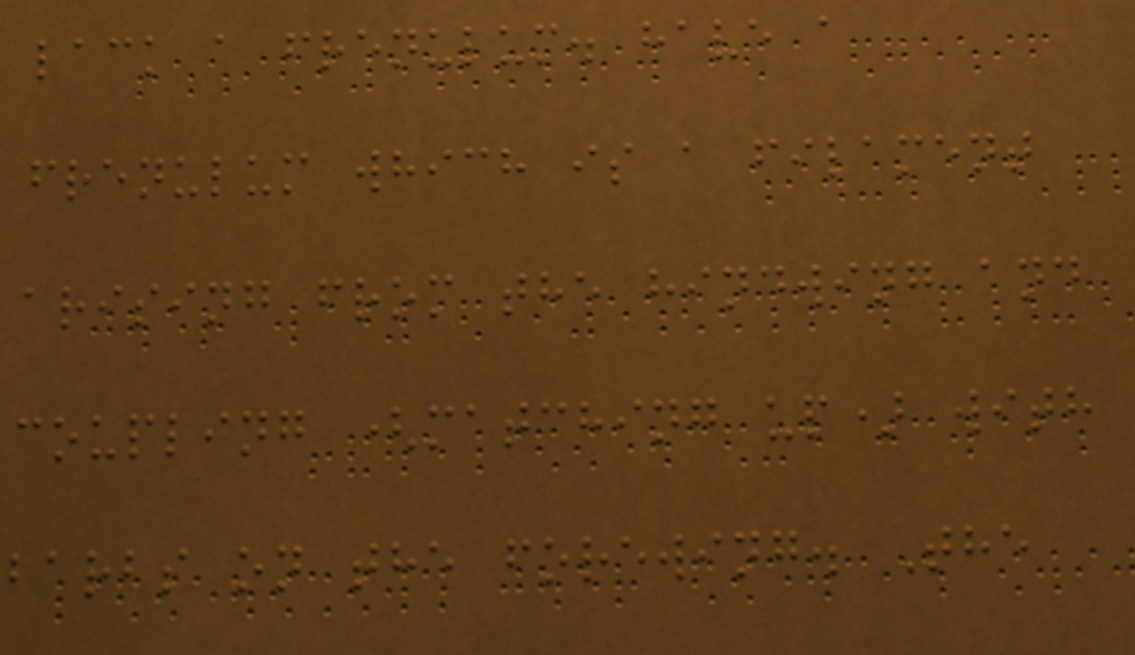lack a frenulum. have a
frenulum which is a filament
arising from the hindwing and
coupling (matching up) with
barbs on the forewing. The
